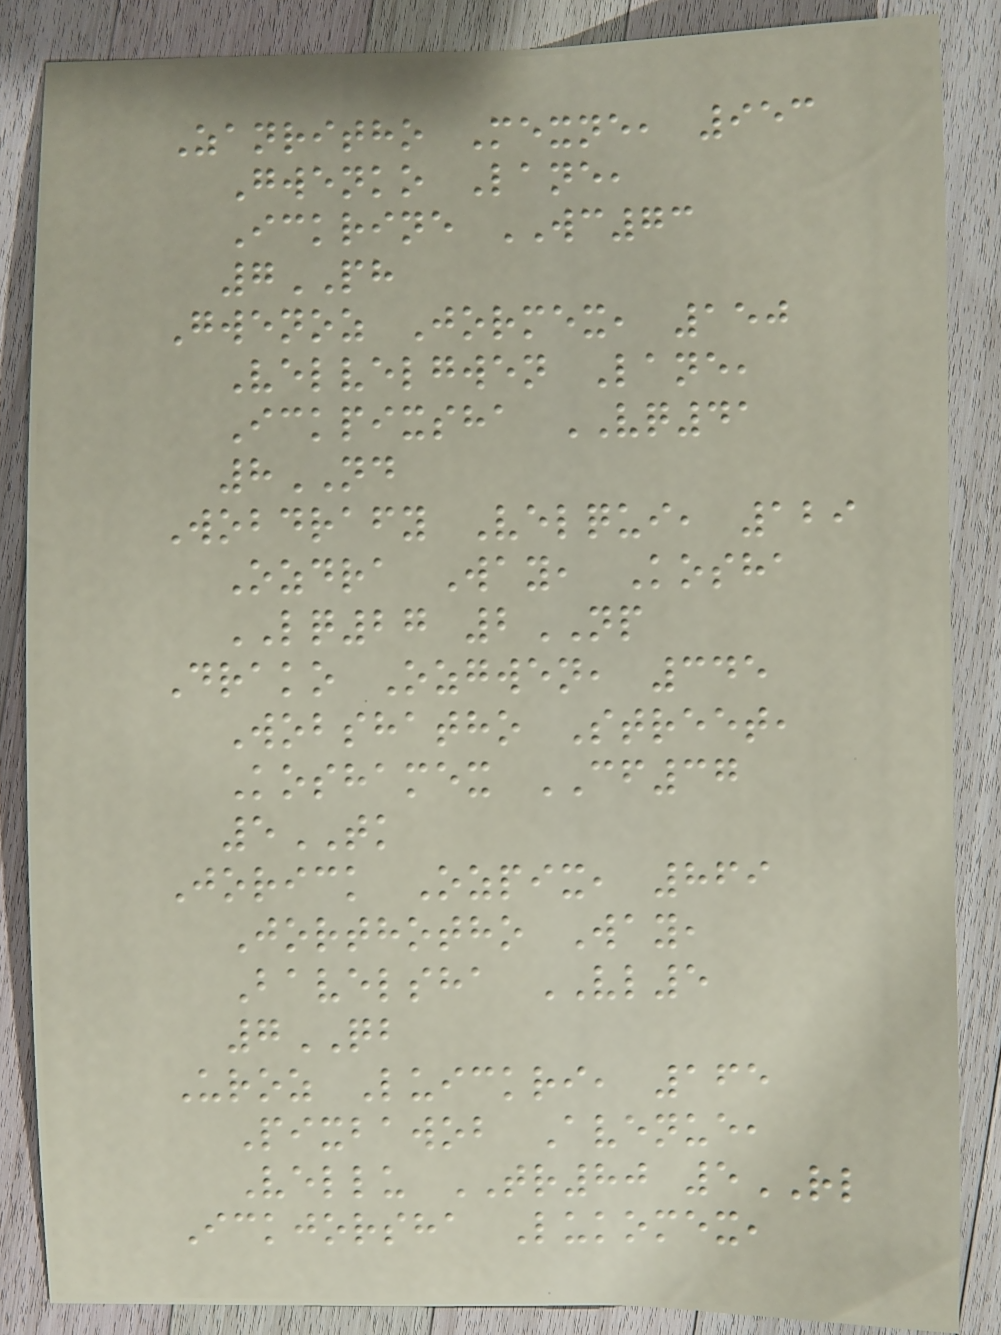Zanritho Mexne, 953
Gwenko Lane,
Ickrine WC73
7PH
Gwenoz Jormex, 150
Velvelgwen Lane,
Ickpixsha VQ41
8ND
Wobdrafy Velqui, 129
Ozdra Way, Kosha
LQ27 2NP
Drako Ozgwen, 345
Wobshatho Street,
Koshamex CF37
5TK
Jorick Ozpix, 869
Jorthotho Way,
Bavelsha VL5
7QB
Uroz Luickri, 165
Pixbawob Avenue,
Vellu TR80 5RL
Ickjorsha Lukomex,
